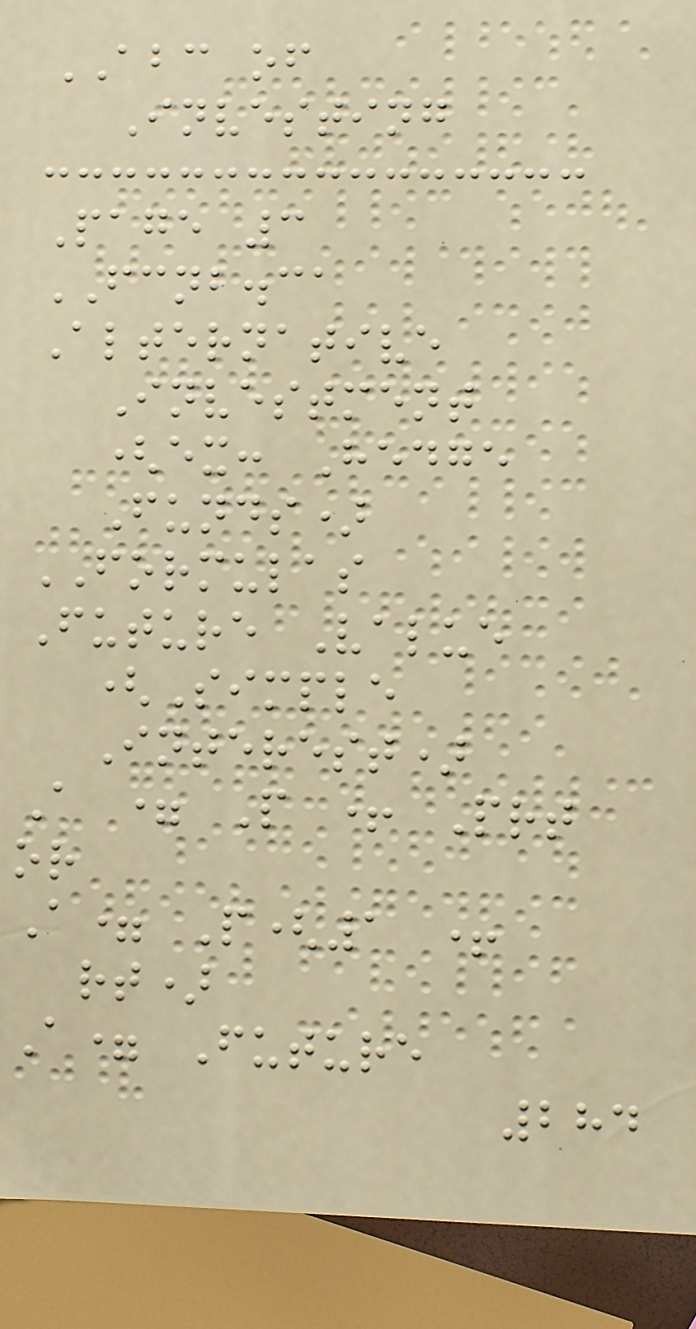ABC of
Investing
Page 3
FCNB.ca
Alternative
Investment
(ex: Hedge
Funds)
FORMULAS
Future Value
(Simple
Interest)
A = P + Prt
or
A= P(1 +
rt)
A= Future
284
